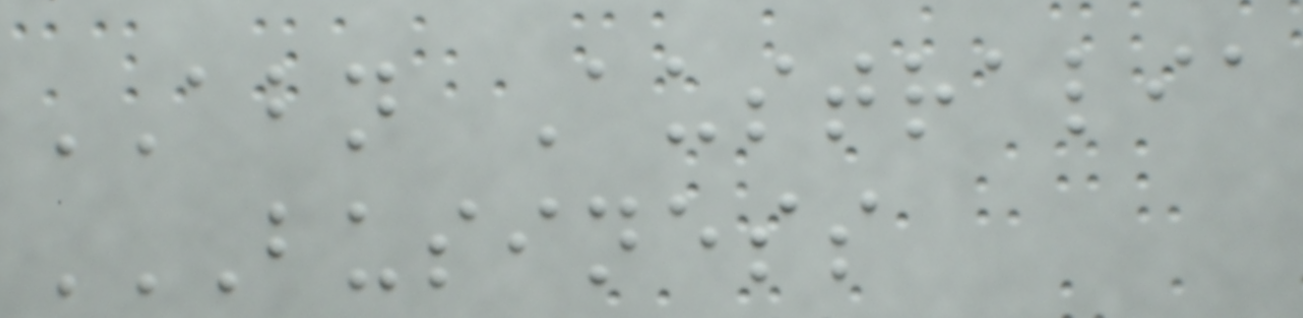ABN Australia
BUSINESS
